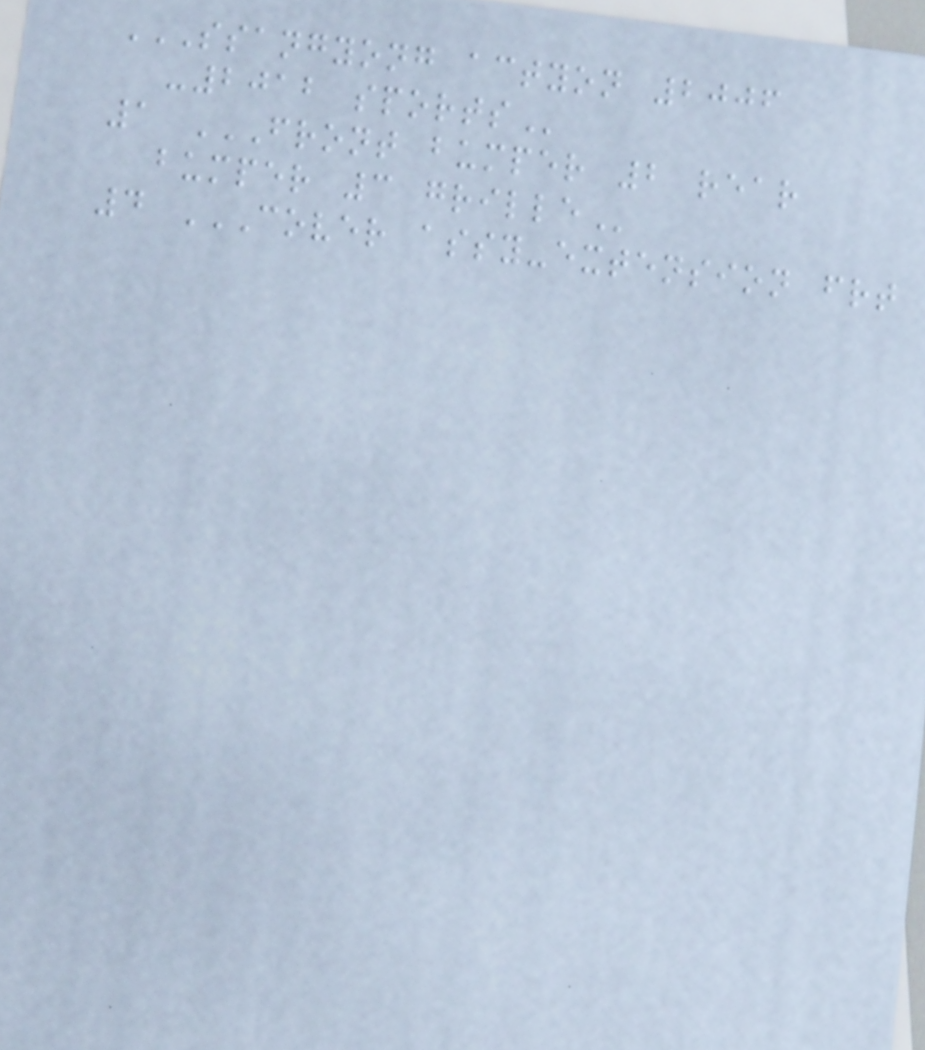SSANGYONG ACTYON 2006
-2012 SPORTS
1 FRONT BUMPER 2 REAR
BUMPER 3 GRILLE
4 COVER ASSY-EXTENSION FRT
